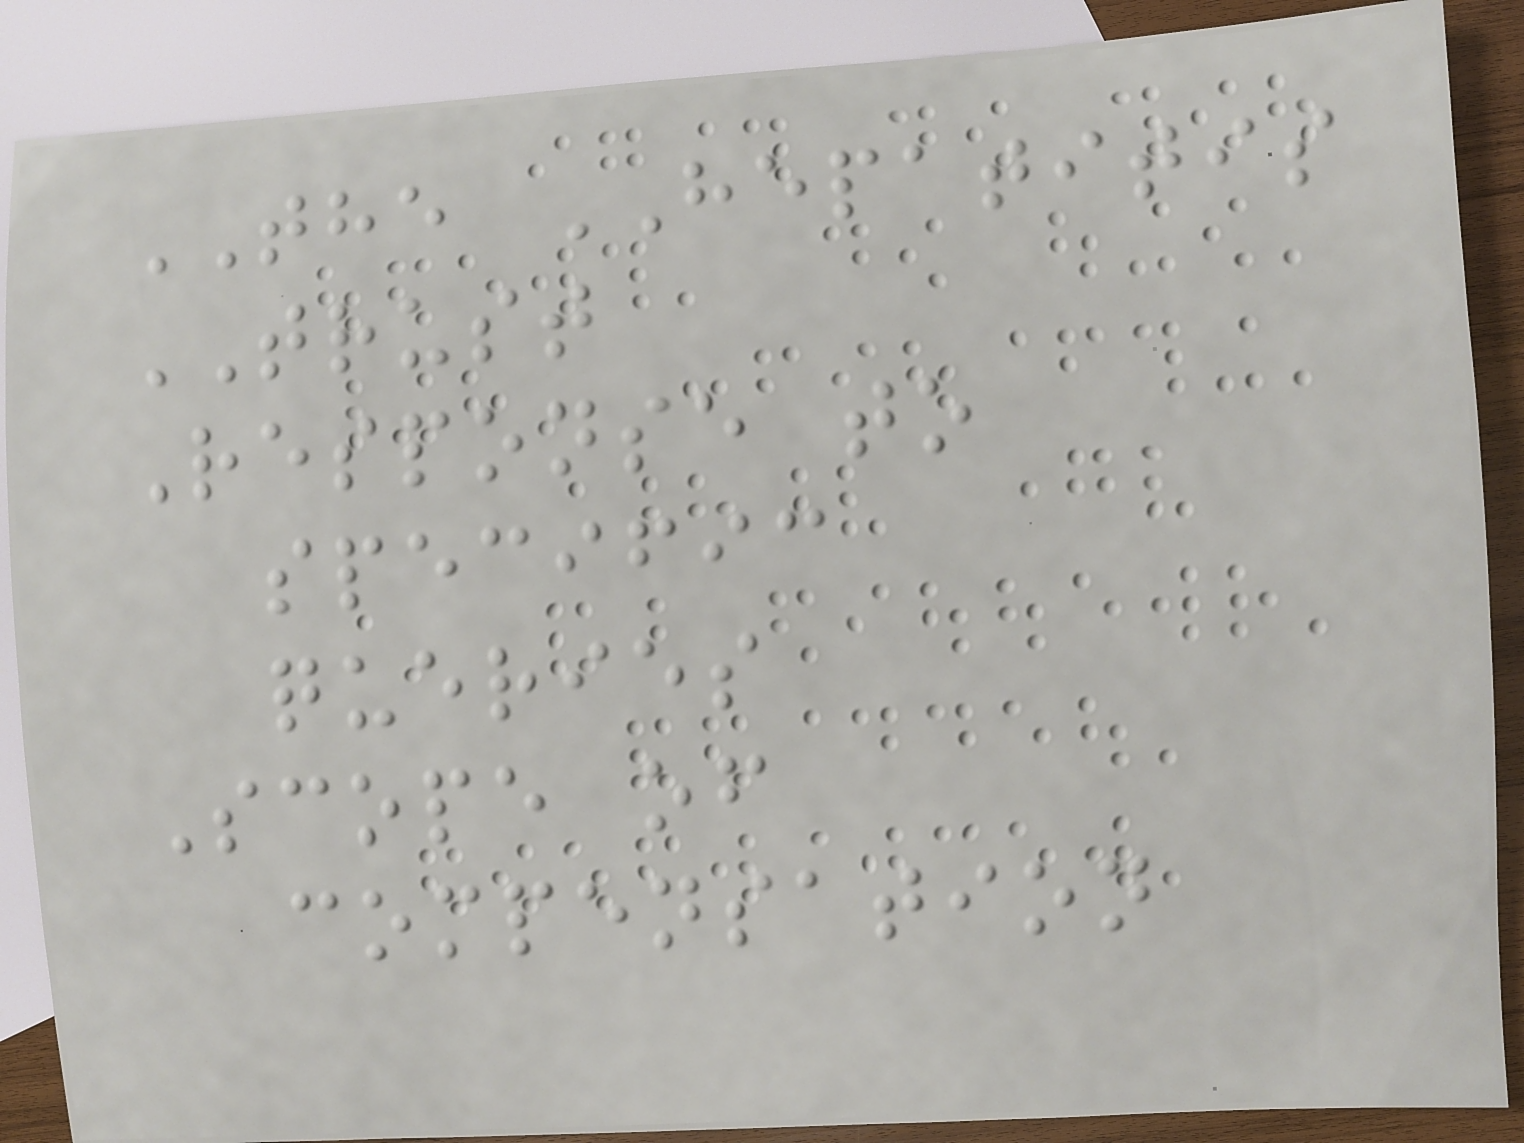THE HEPATITIS
TRUST
Response to
specific
queries
Scope of
compensation
